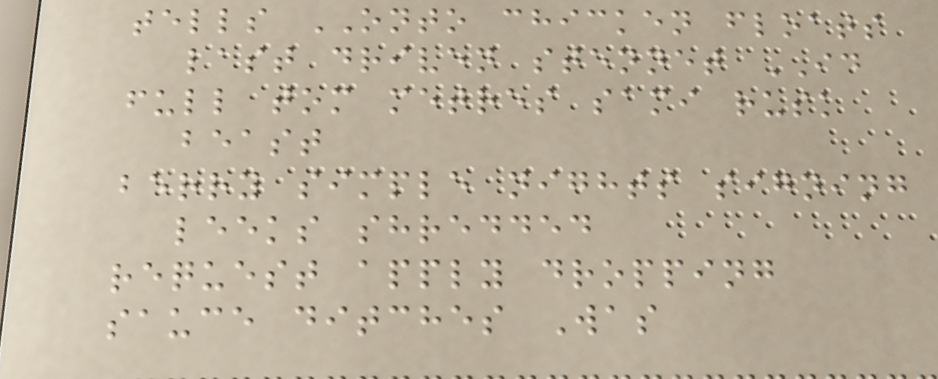tells ONTO chicken floats
last driven stennet ID
full tom metres sami rusk
beast
berry simple nights signing
leeks shredded
request apply dropping
sauce ditches Was
